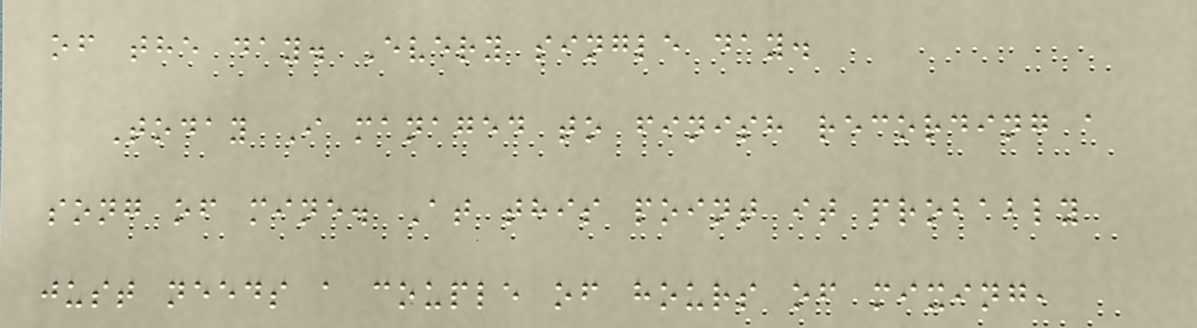of the day. Every single day.
Today I managed to finish recording a
song of mine. At this point it probably
just needs a couple of hours of mixing,
